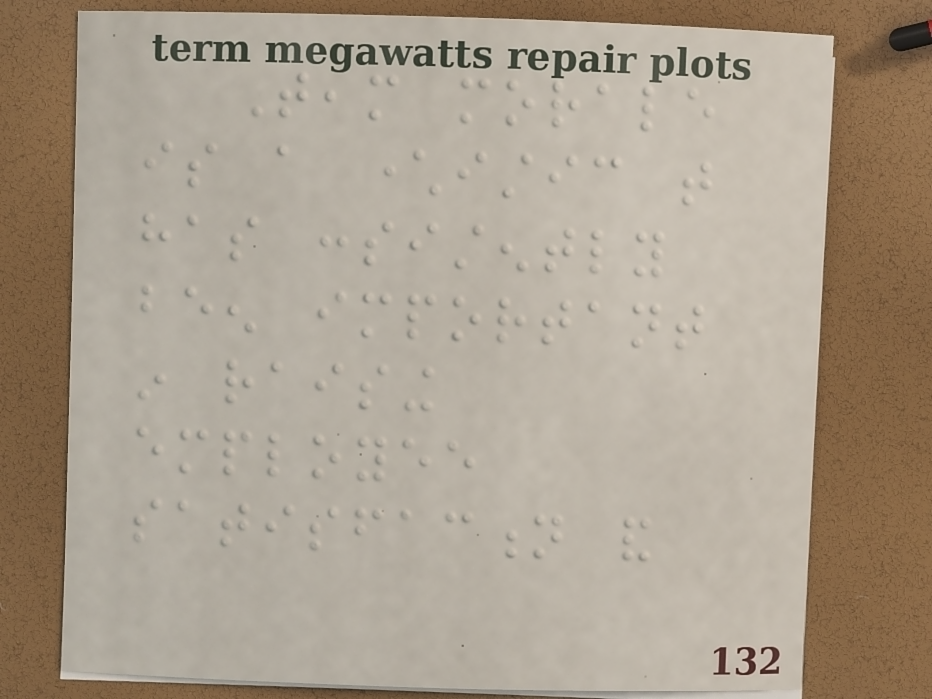Team morale
is a characteristic that
has consistently
been important
in raising
employee
satisfaction and
